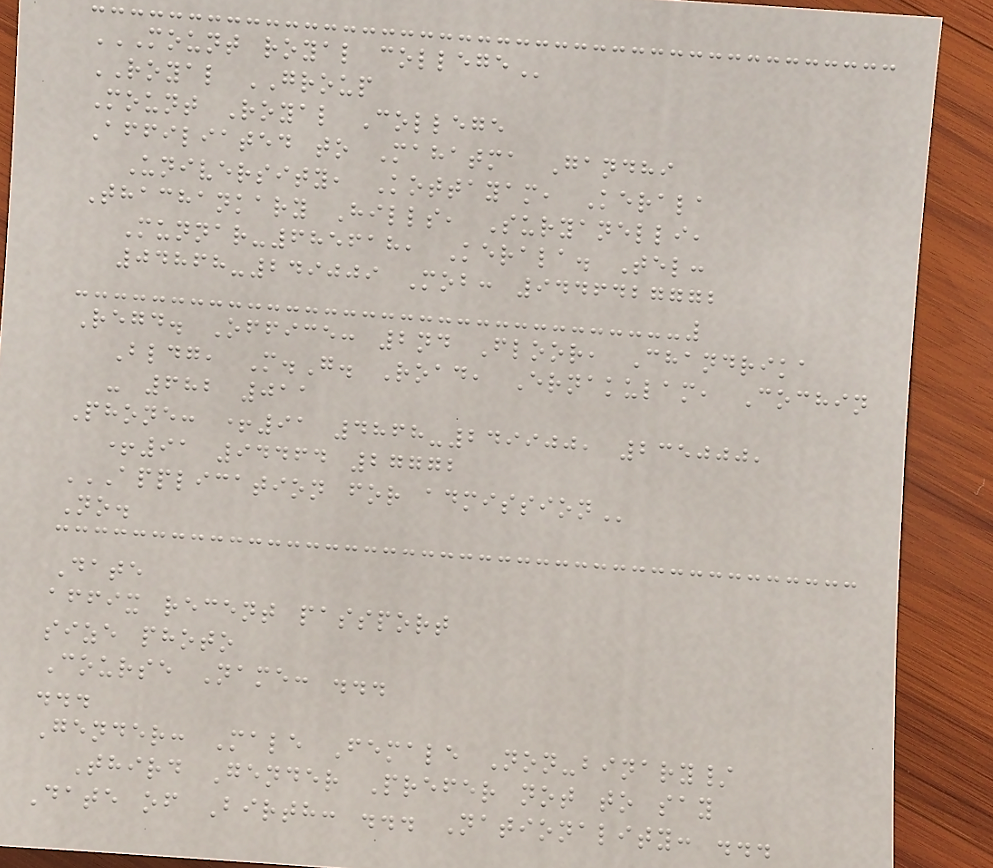MOUNT ROYAL COLLEGE
ROYAL GROUP
Mount Royal College
Affiliated to Mahatma Gandhi
University, Kottayam, Kerala
Thachankary Hills, Suryanelli,
Munnar-685618, Kerala. Tel:
04868-249009 Mob: 9446427772
Regd. Office: 2nd Floor, Chandrika
Bldg, M.G. Road, Ernakulam, Cochin
- 682 011
Phone: +91 4868-249900, 235000,
+91 94464 27772
APPLICATION FOR ADMISSION
No.
Date
affix recent passport
size photo
Course Name: ...
...
Gender: Male Female Non-binary/
Third Gender Prefer not to say
Date of Birth: ... Nationality: ...
